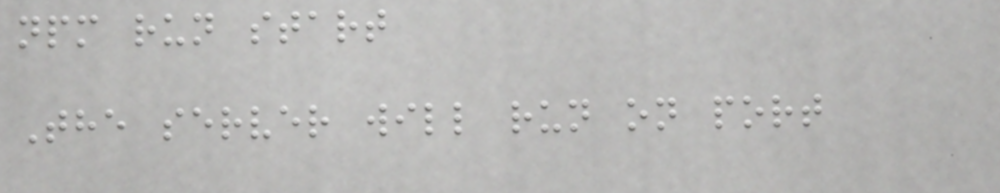npm run start
The server will run on port
